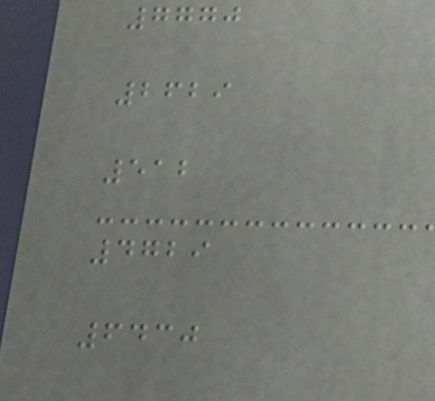7770
2629
512
4729
6430
